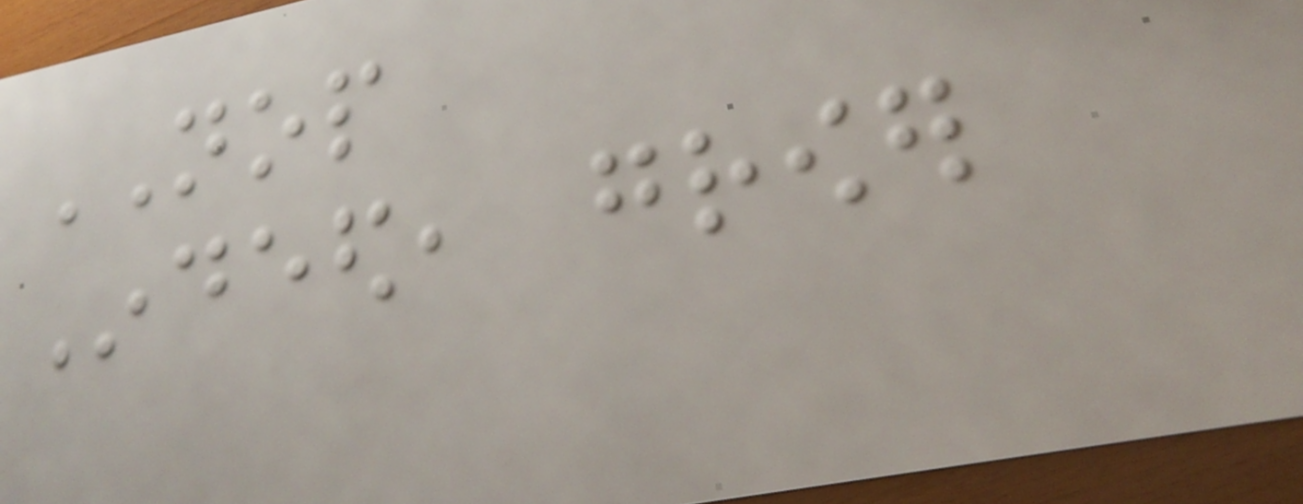NOP
Indeed, grower
